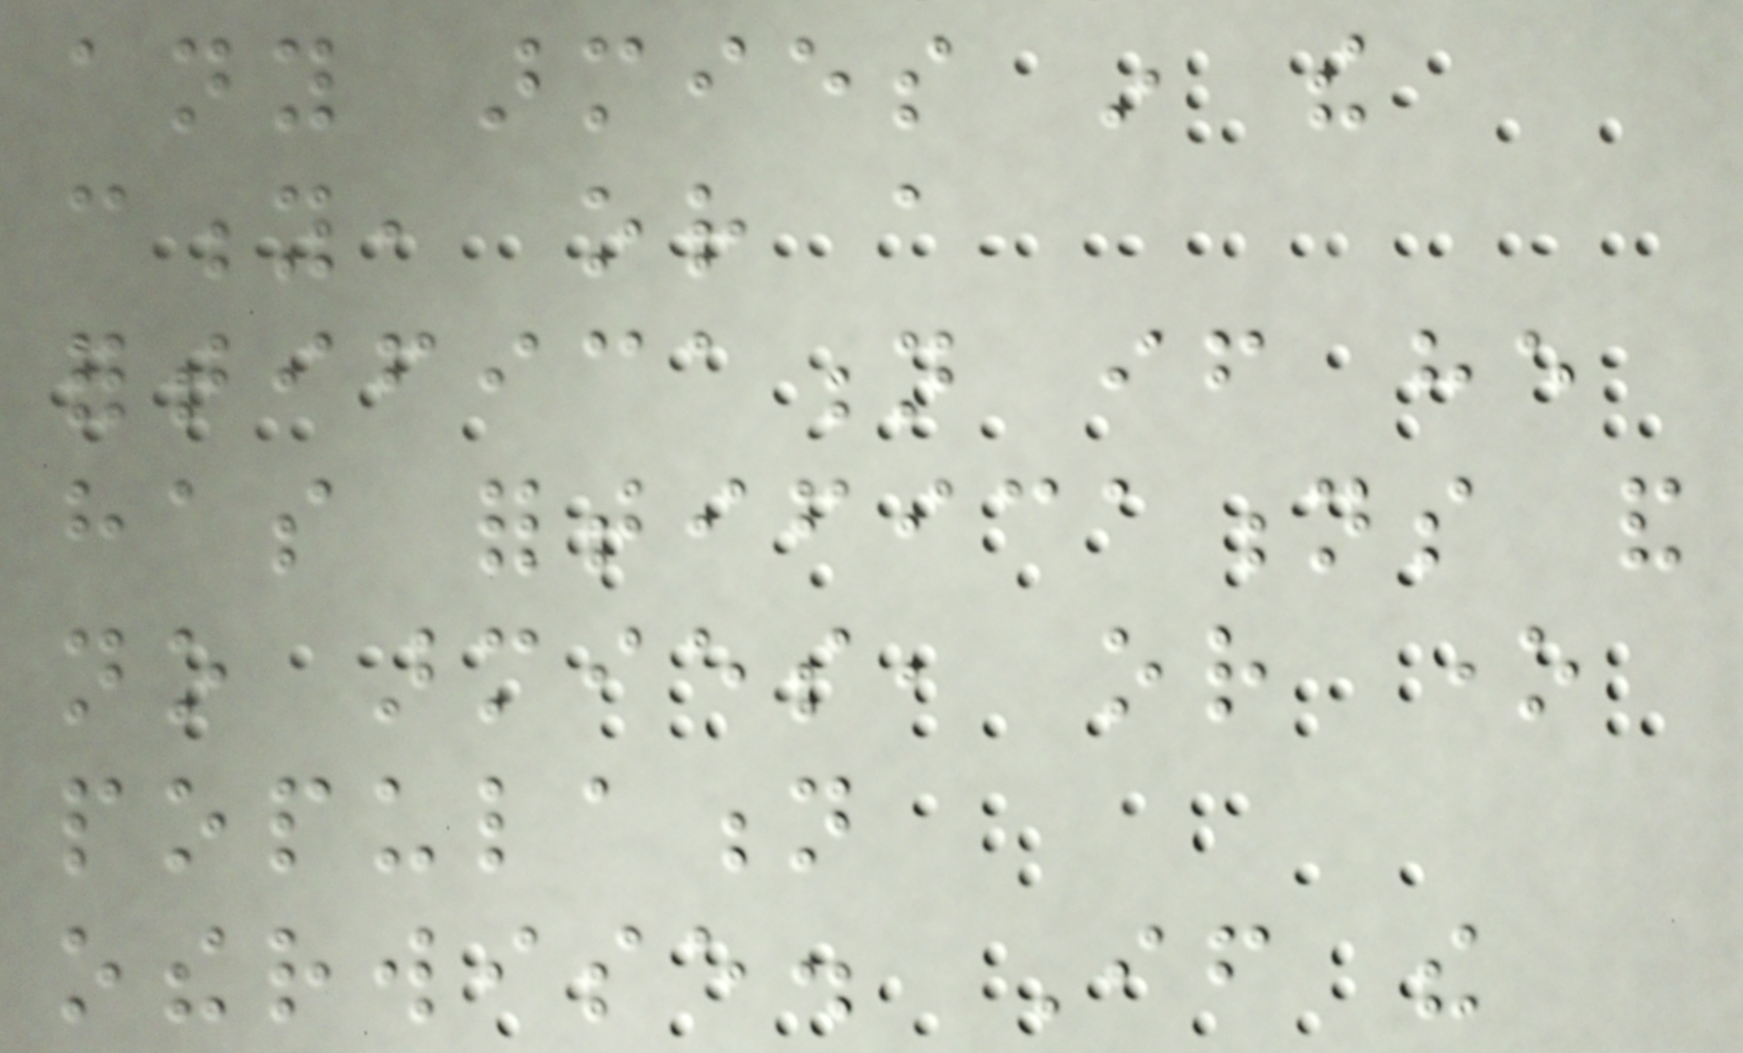any armies in the
city, or a
fortification if he
has fortifications and
no armies, or one
population
otherwise. If the
